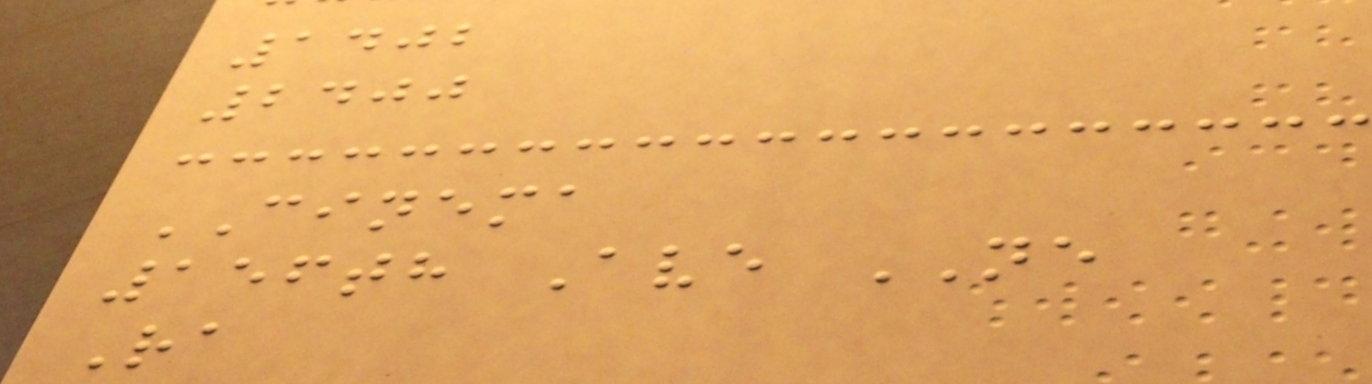1402
2400
CINEMA
156th Ave NE
Ra
